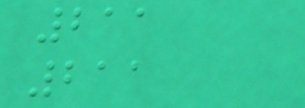211
211
